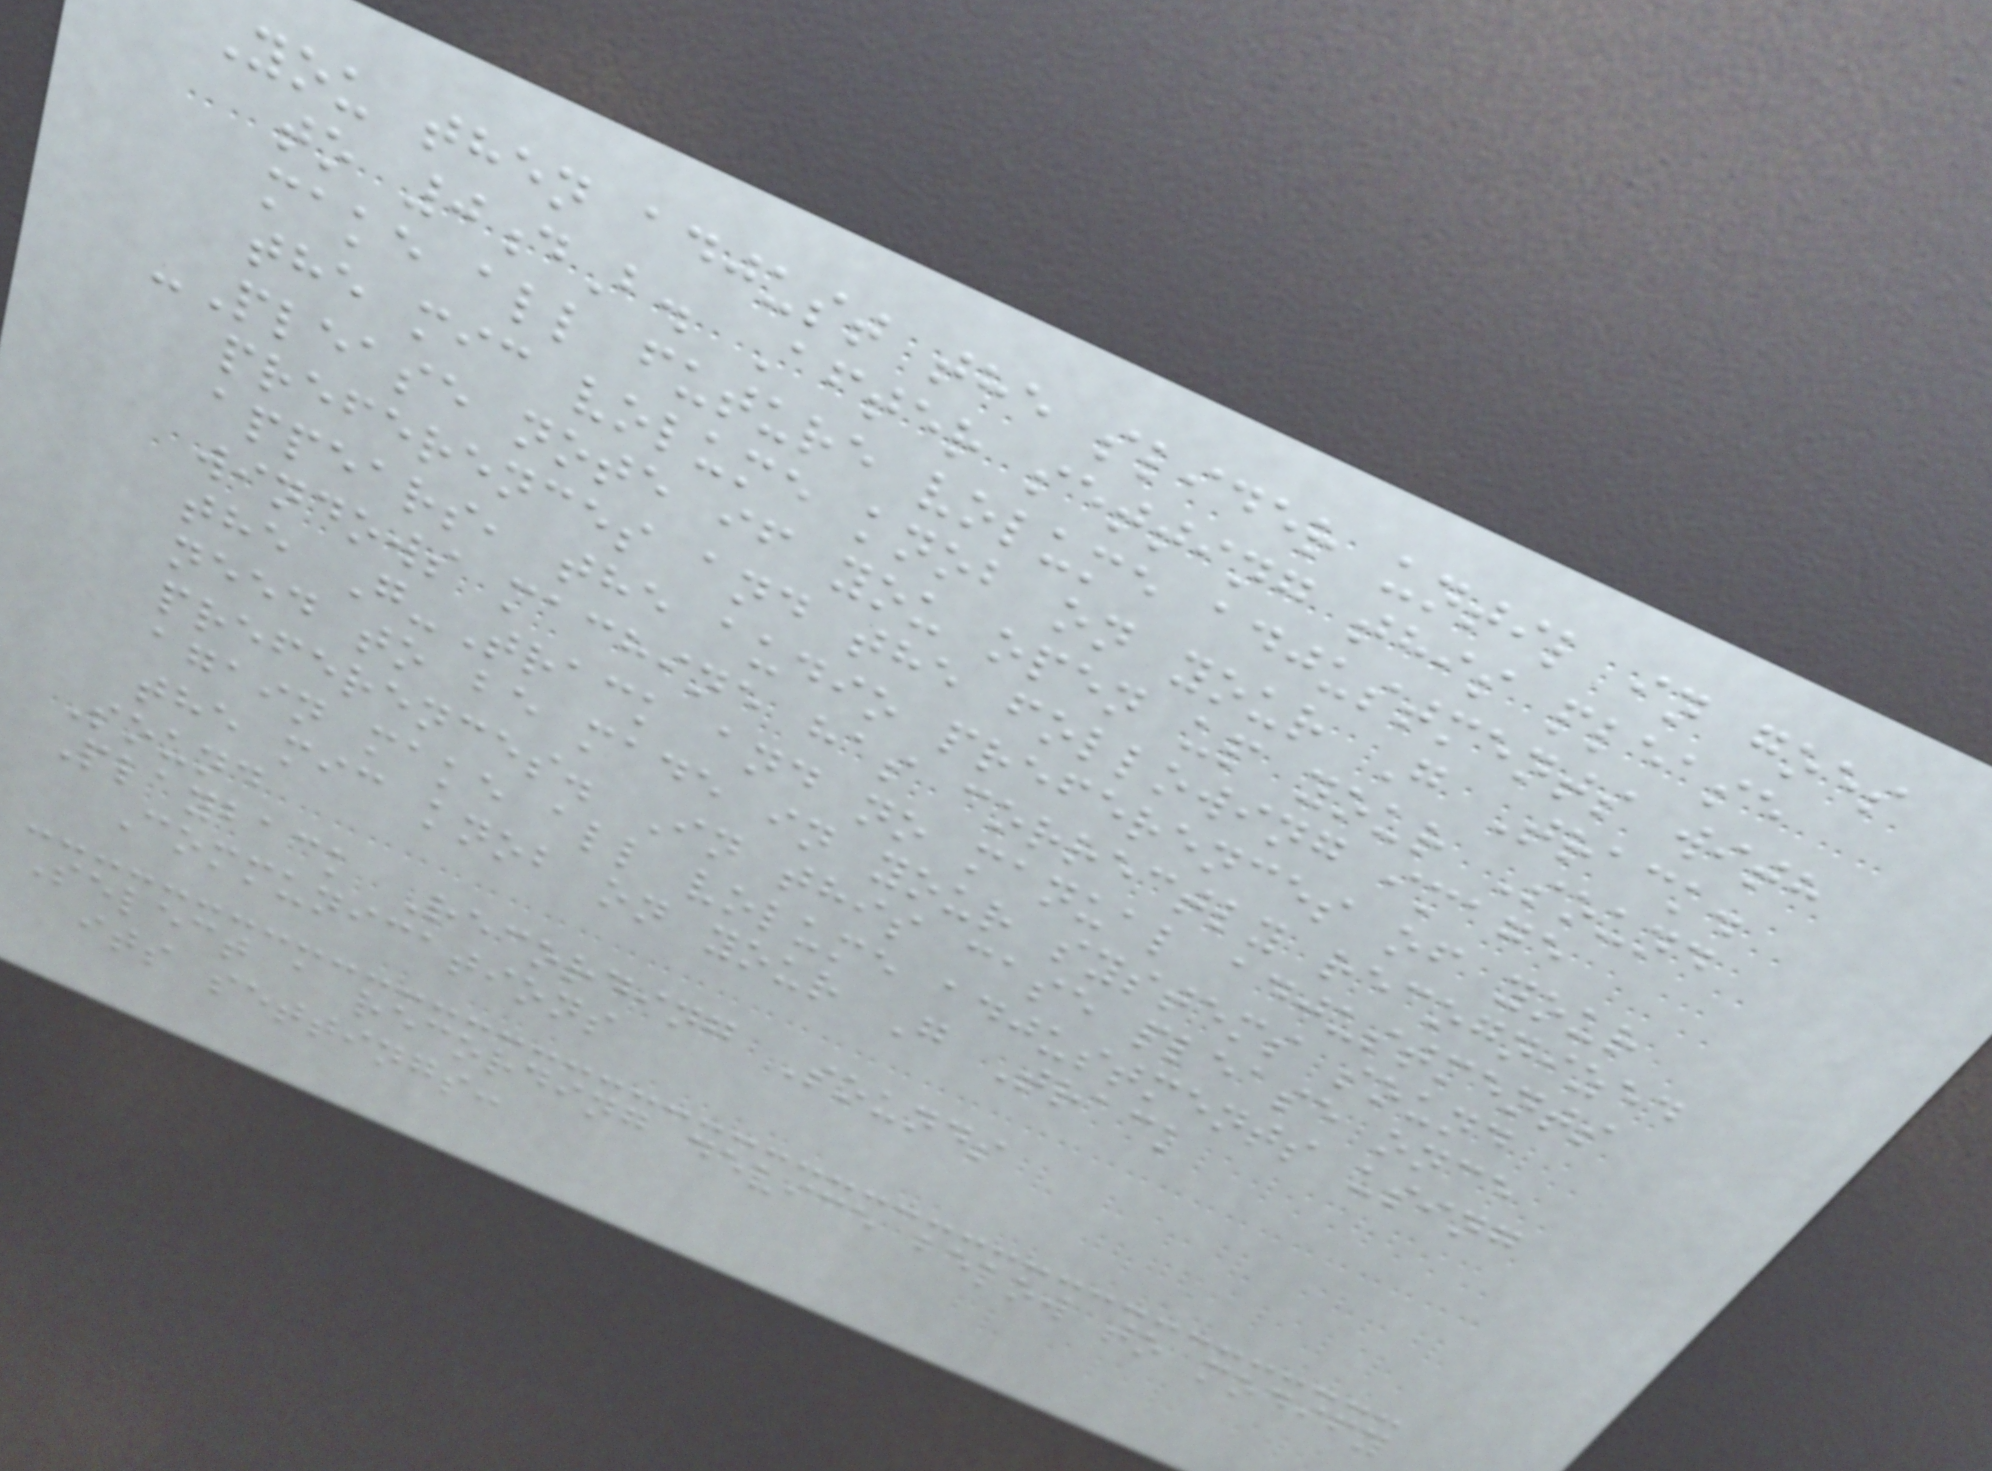You then adjust the slider until in goes
to 0dB. After setting this please
make all future volume adjustments with
the mic volume knob on your G Track.
-Please note if you open up your Sound
preferences and the following image
appears, the audio preferences of your
windows machine has correctly recognized
the G-Track and no manual adjustments
need to be made in your systems sound
preferences. In this case please once
again make all volume adjustments using
the mic knob on your G Track
Sound
Playback Recording Sounds
Communications
Select a recording device below to modify
its settings:
